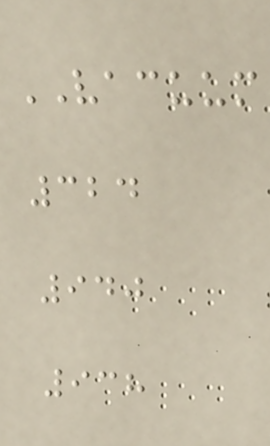VACUUM
324
940
938
